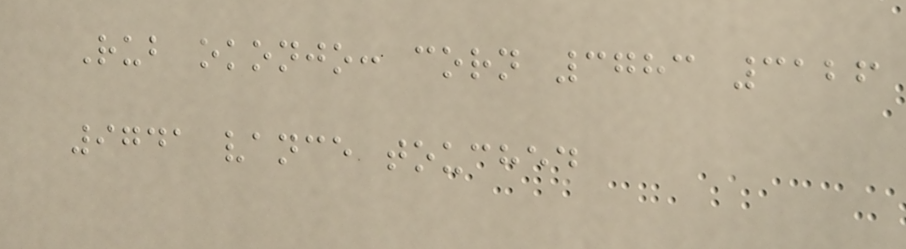Rub okonjo: corn 3783 3126
9741 vance touched
